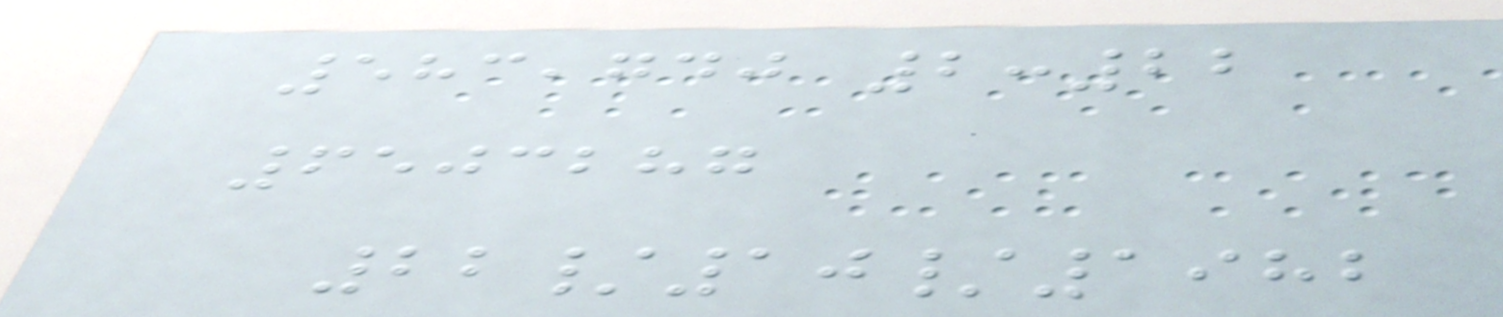583,740 2:22
6503287
22/10/1982
